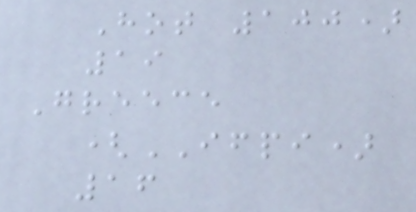Hot 100)
19
Greece
(IFPI)
16
